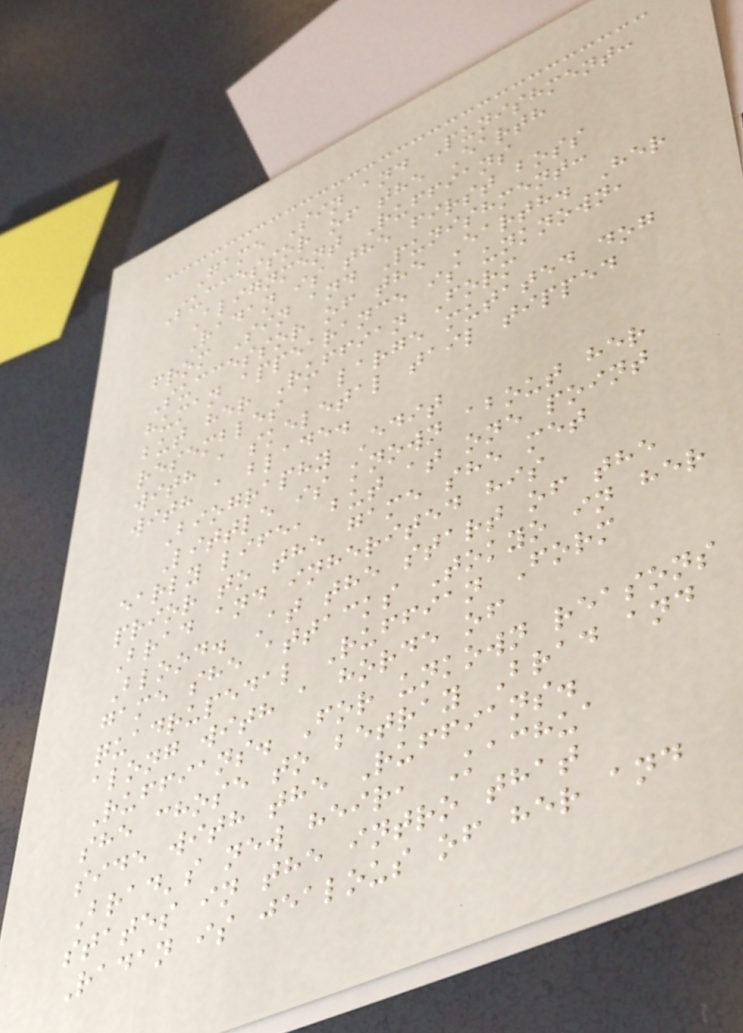Game Sin and Punishment:
Successor of the Earth
Alignment Ruffians
Radan is the first boss
from Sin and Punishment:
Successor of the Earth. Her
human appearance is unknown,
but her Ruffian Form
resembles a large mutated dog
with a skeletal tail tipped
with a blade.
Biography Edit
Little is known about her
early life, but at one point
prior to the game she met
Brad and inherited his
Blood. At the start of the
game she attacks Tokyo in her
quadrupedal Ruffian Form
along with a horde of
Ruffians. For unkown reasons
she chose to betray Brad and
side with the Ruffians.
Brad's new heir, Kachua
states in the intro that
Radan is jealous of her and
